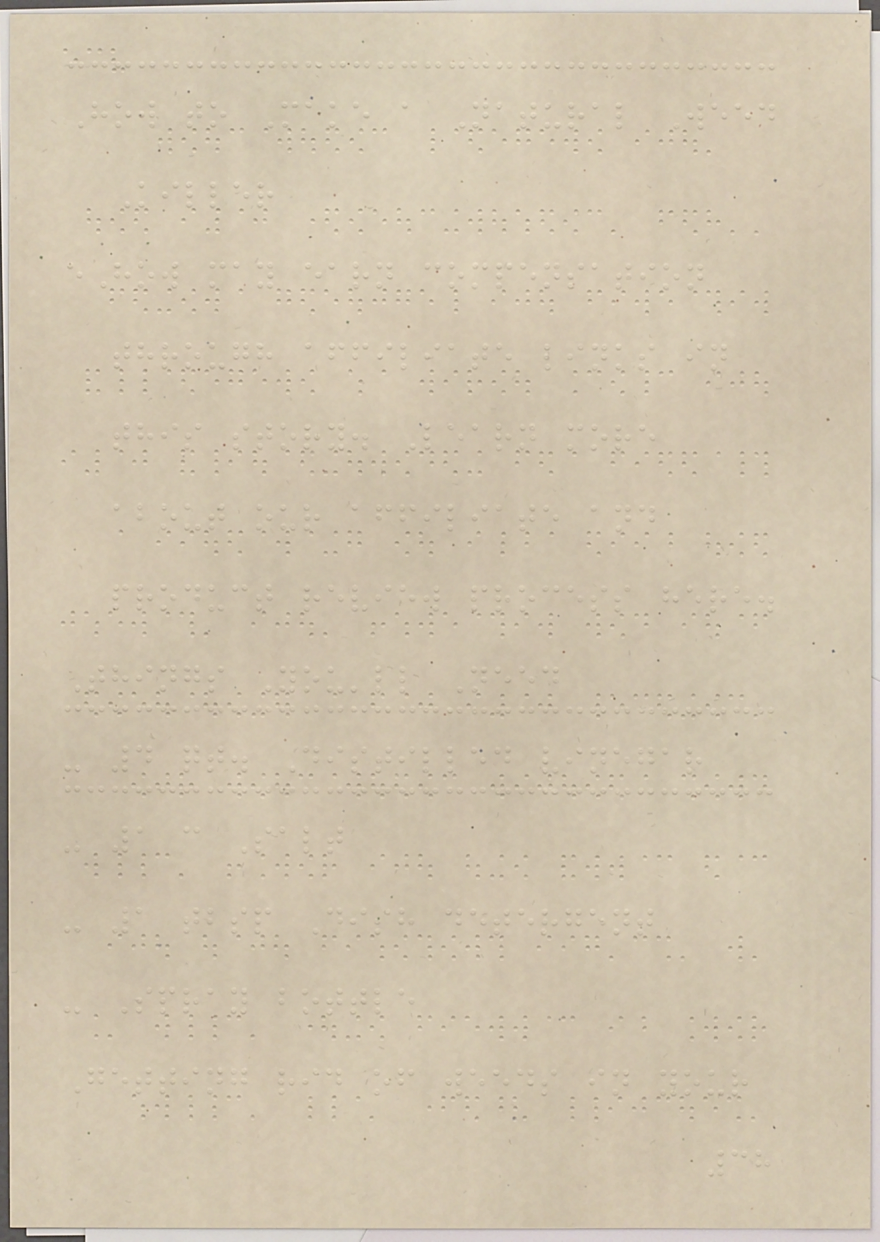How to Make a Natural Weed
Killer
eHow may earn compensation
through affiliate links in
this story. Learn more
about our affiliate and
product review process here.
Things You'll Need
- 4 qt. Distilled vinegar
- 1 c Salt
- 1 tbsp Dish detergent
- Spray bottle
Getting rid of weeds in your
38
